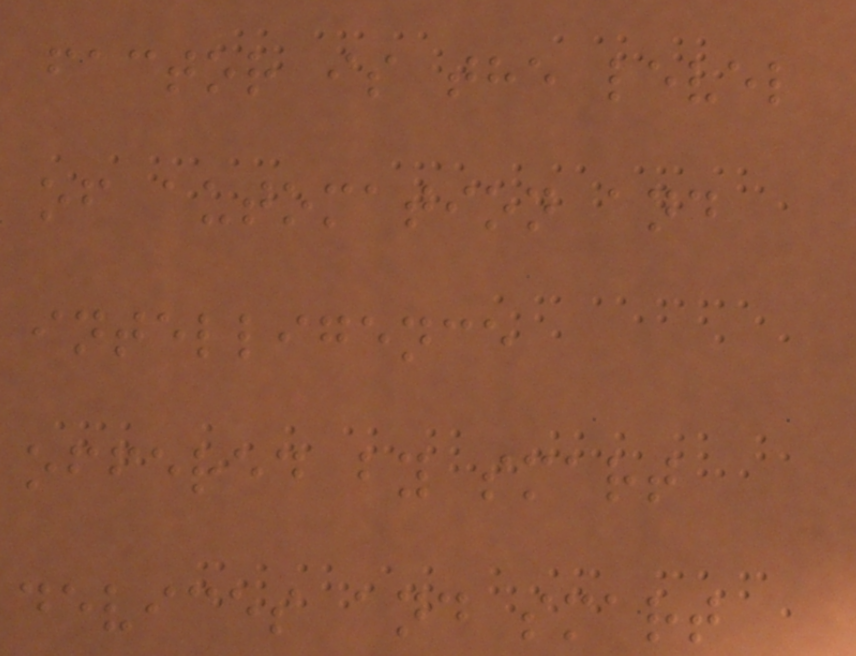factor is the level
of automation and
intelligence
offered by smart
devices and smart
